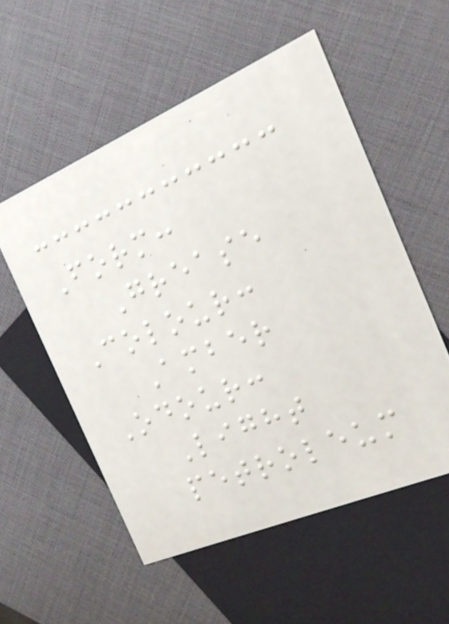Form:
Grease
Colour:
Amber
Odour:
Light
petroleum
